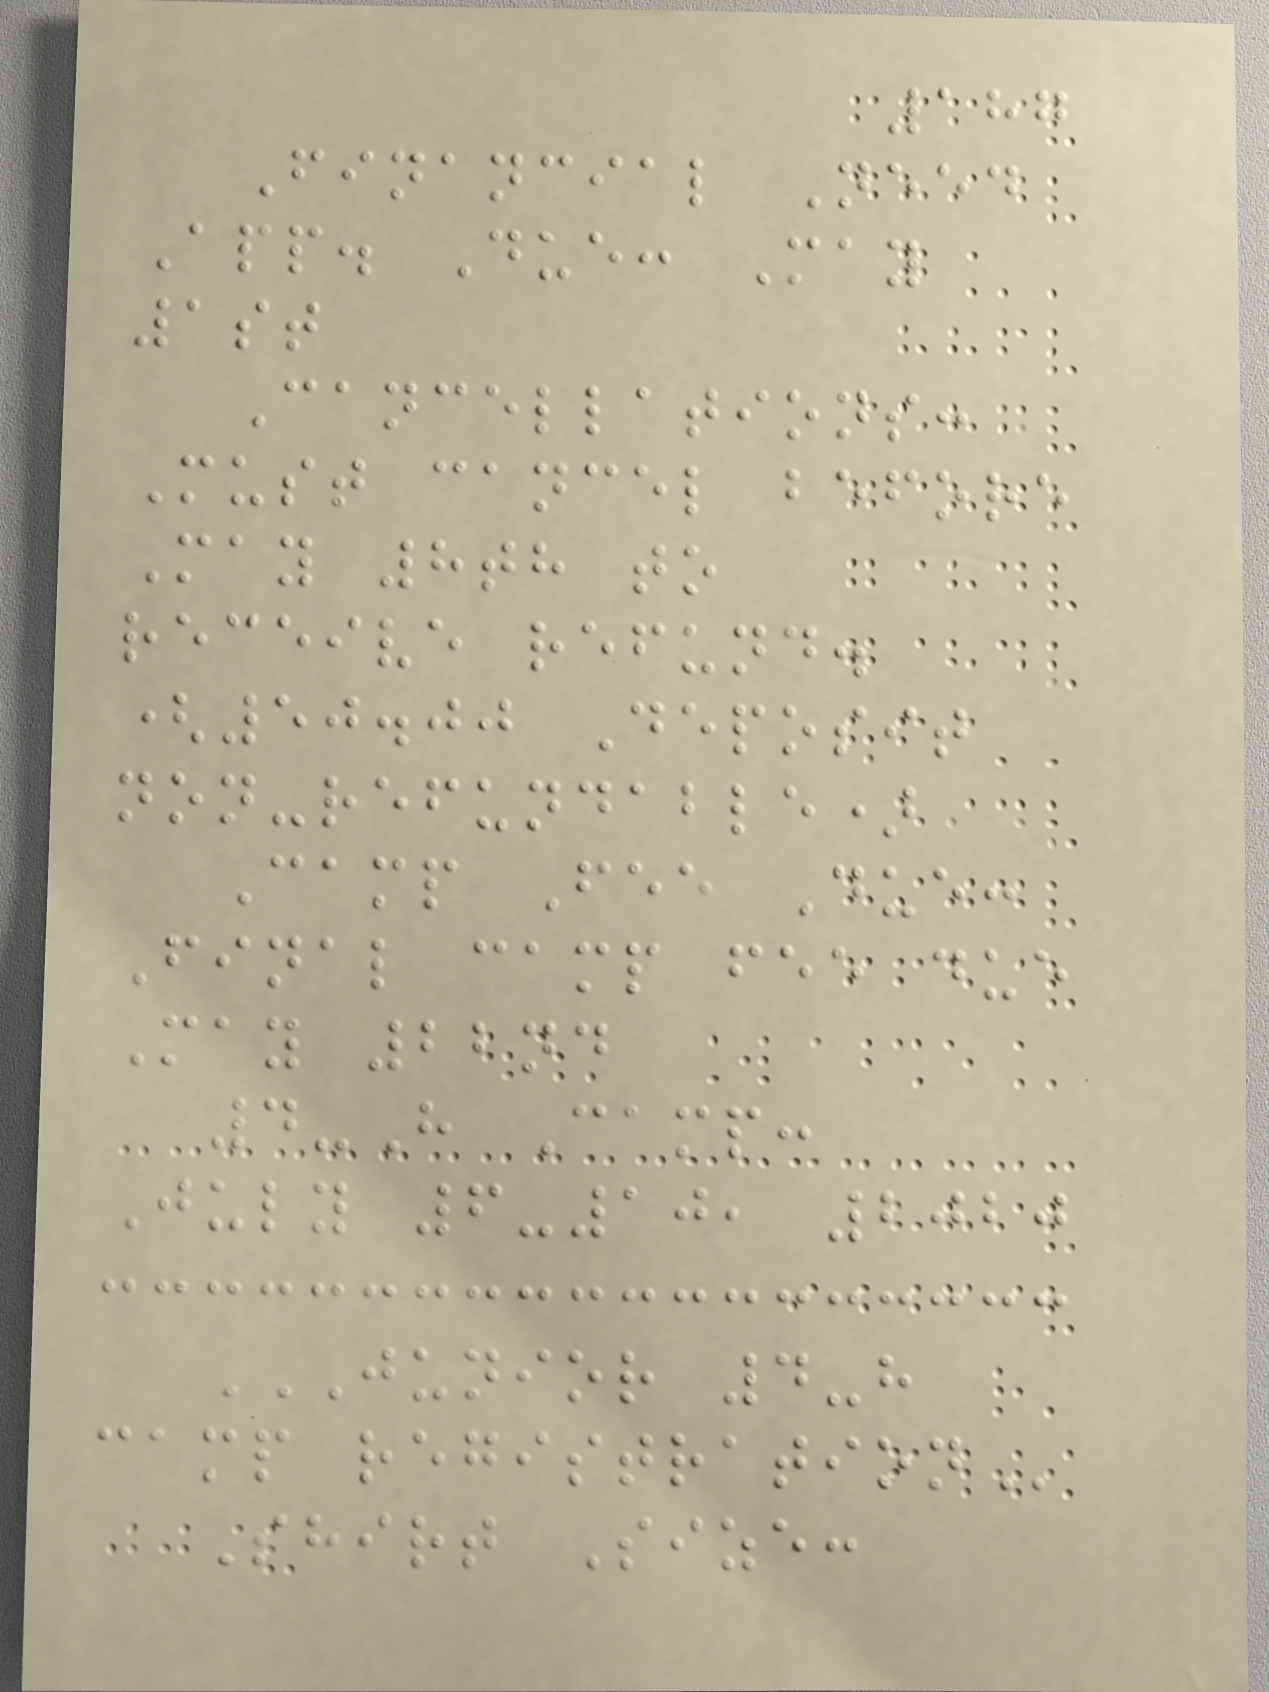187
Financial Need
App. Due: May
1st
Cancellations:
Must cancel before
May 8th to
receive refund.
(50.00 Deposit
non-refundable)
Camp Fee Due:
Final camp fee due
May 22nd
4-H Camp:
July 6-10, 2020
JUNIOR 4-H
CAMP REGISTRATION
Shirt Size:
